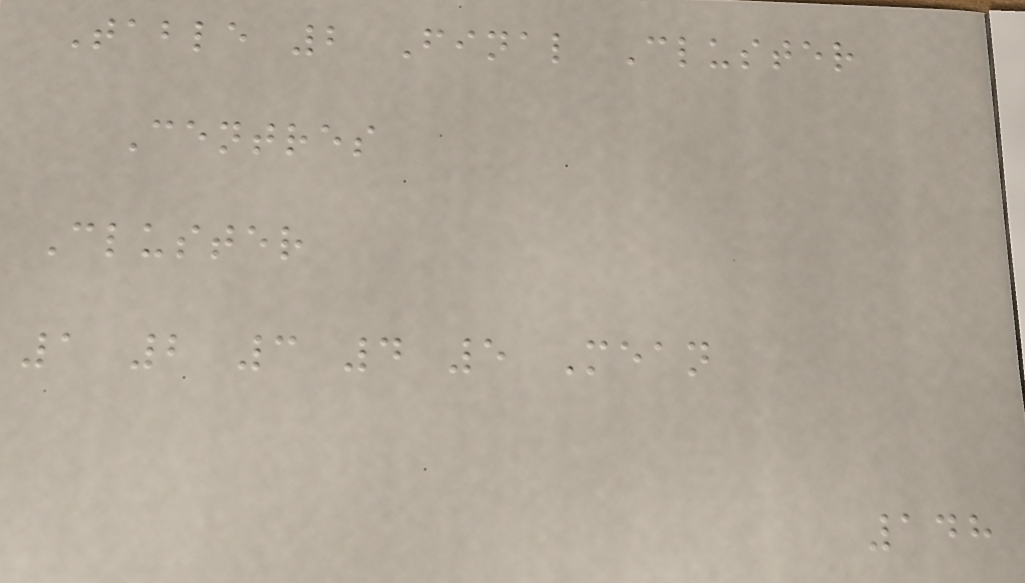Table 2 Final Cluster
Centres
Cluster
1 2 3 4 5 Mean
148
